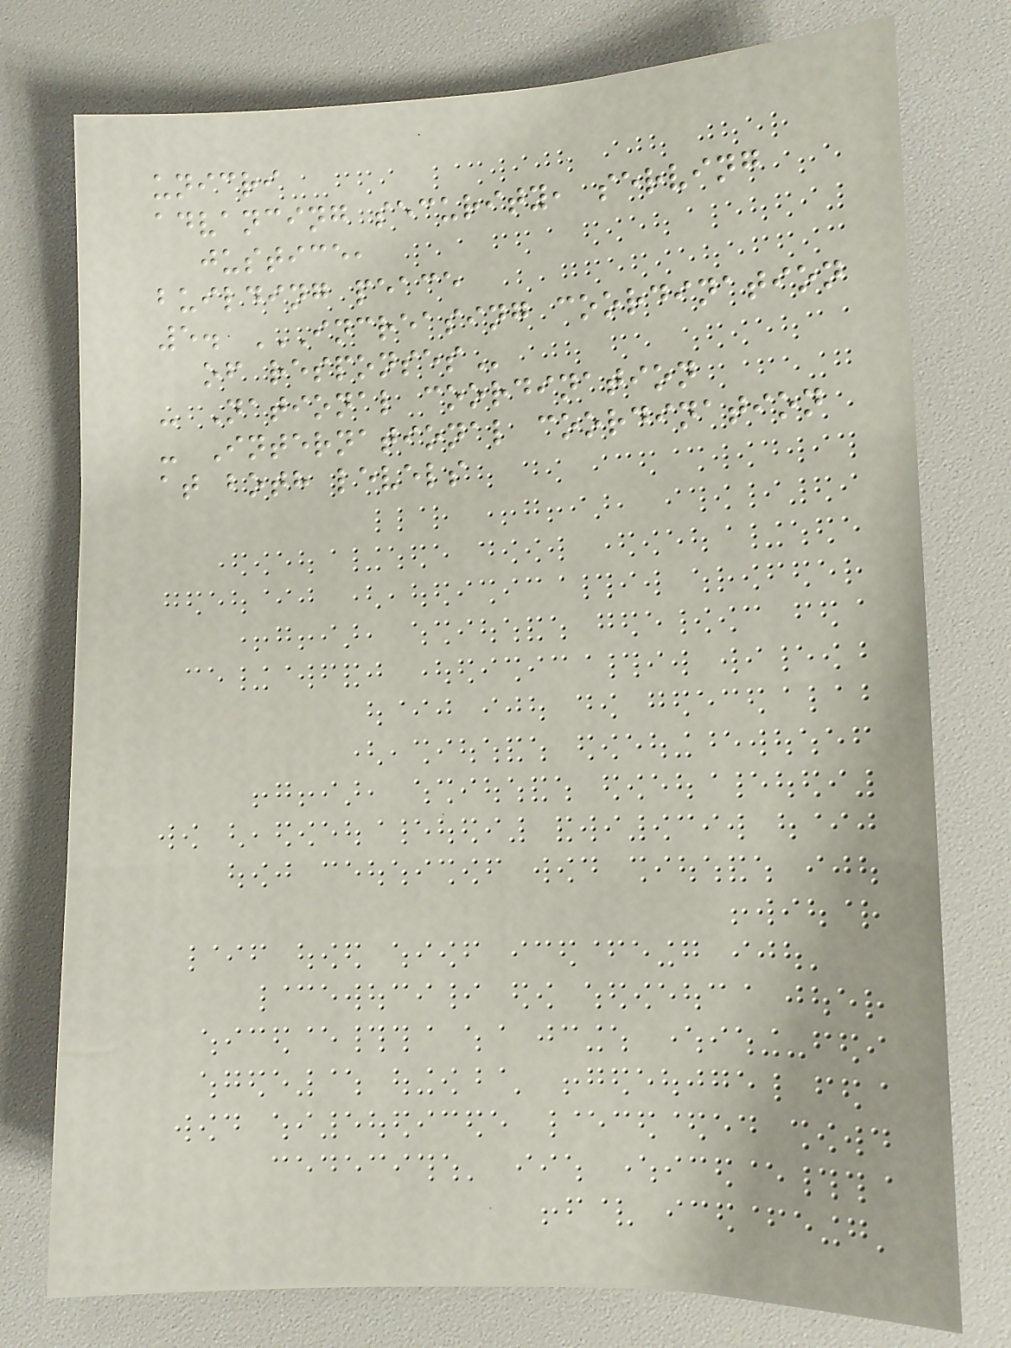unicri
advancing security, serving
justice,
building peace
5. INCREASING COORDINATION
OF RESPONSES
- National coordination
- International coordination
at both levels
